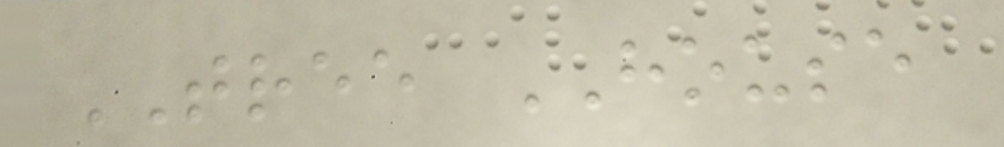TREE HOUSE
